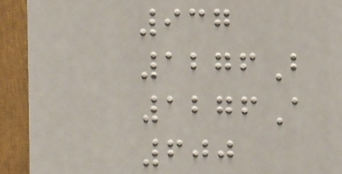937
1276B
1276A
600
